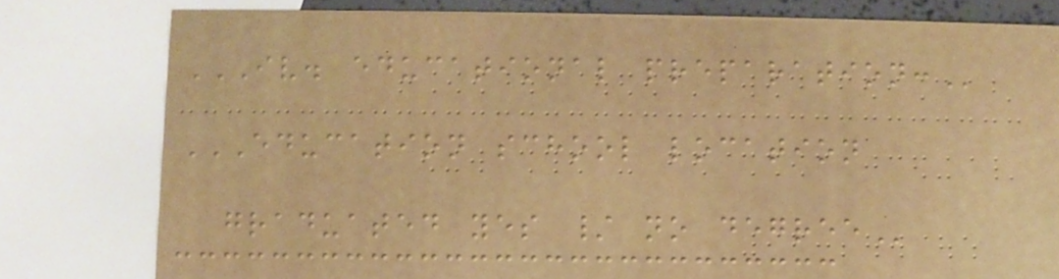IV. EDUCATIONAL PREPARATION:
EDUCATION SCHOOL LOCATION
GRADUATED YES / NO DEGREE
